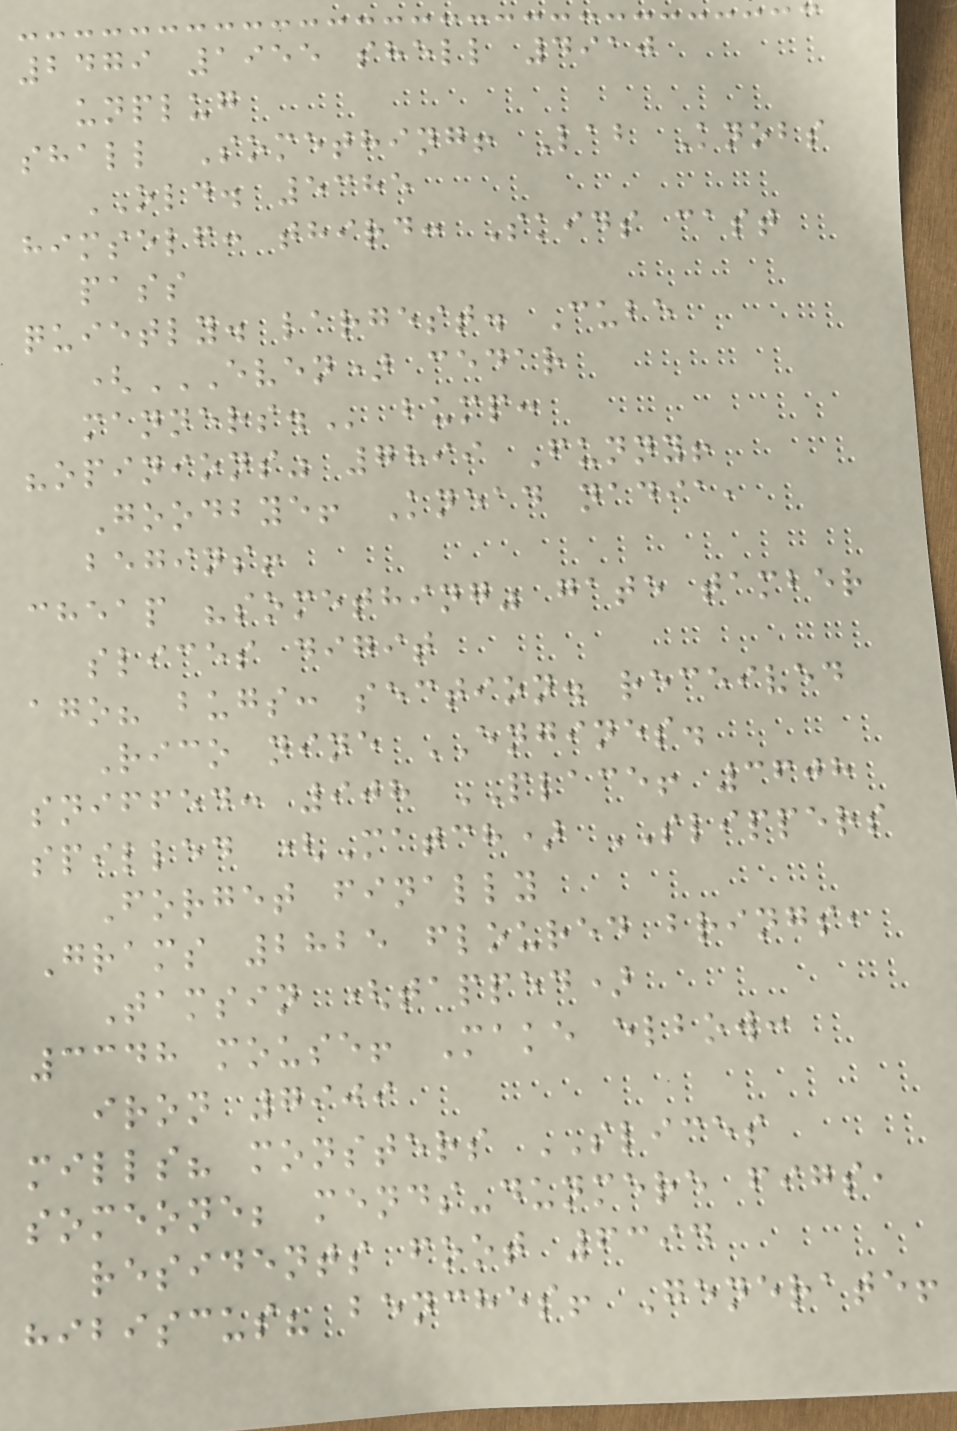2479 1955 shell 4910
unplug
shall Something! Lab Knobs
OLD. 5385
himself: third: Skids cast
pass
quietly. largest. Cube
(EVEN) CEDAR
MANNERS. bump:
"opinions" 7899 Funny!
Goodbye! Knead nadia,
begins!
cheap "something" gate tamber
slices digit
ago? bugs: section. received
Rico nine ENGINES.
sniffed: 908 PLACE! 3608
spilled (Match) SLIPPERS
Forget finally
Grams 2825 floured brings,
Tamsin (tapped)
3348 mouse! Make elbow:
iron 7909
mills? monsters SLICES
someone; mends-dunmere figs,
residents foot 6394
hibiscus? benches! Generate!
